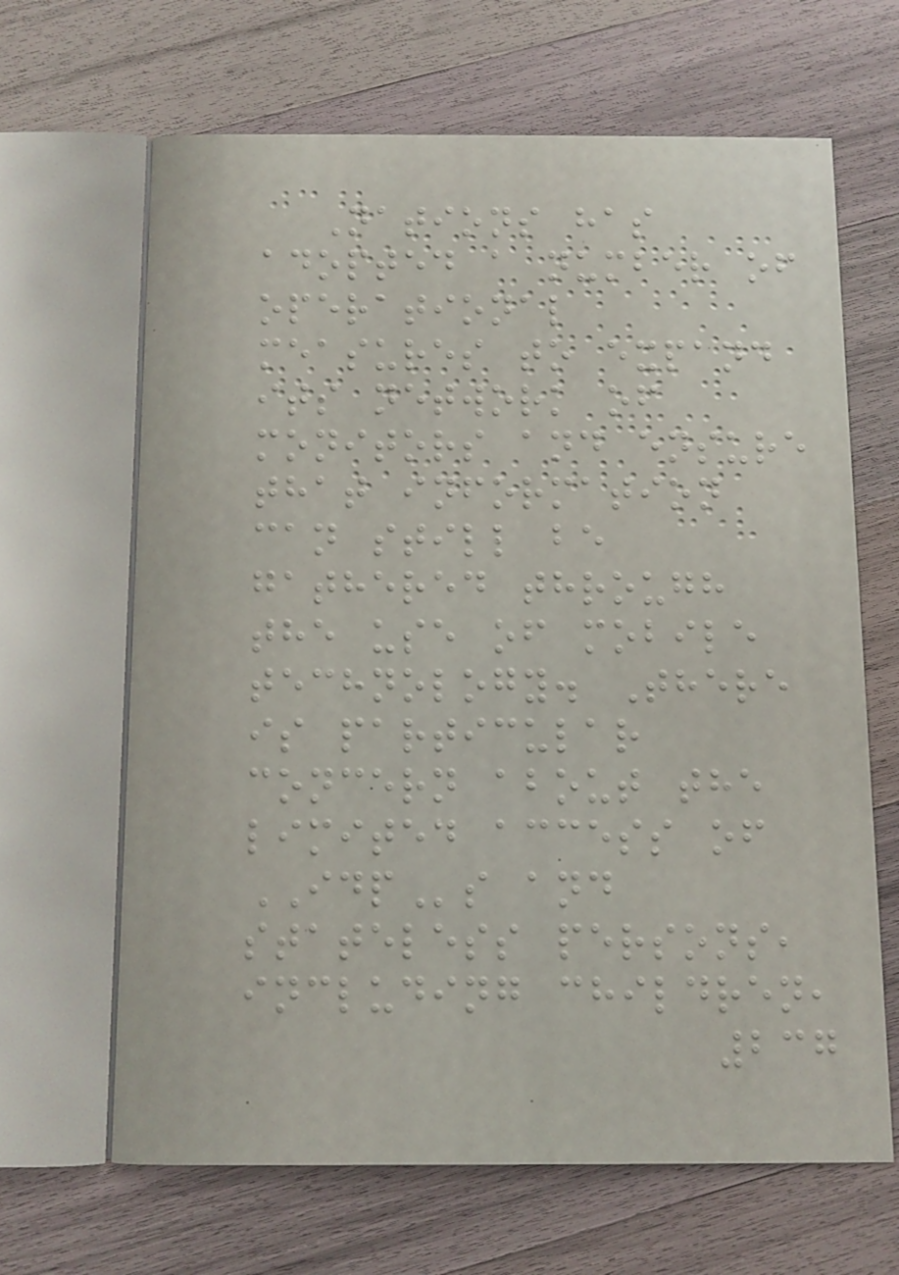Nations has
adopted a number of
operational
measures to expand
its network of
monitors and ensure
that information
can still be
gathered through
the use of mobile
technology. There
is particular
concern about the
limited access of
IDPs and
stateless persons,
including children,
237
